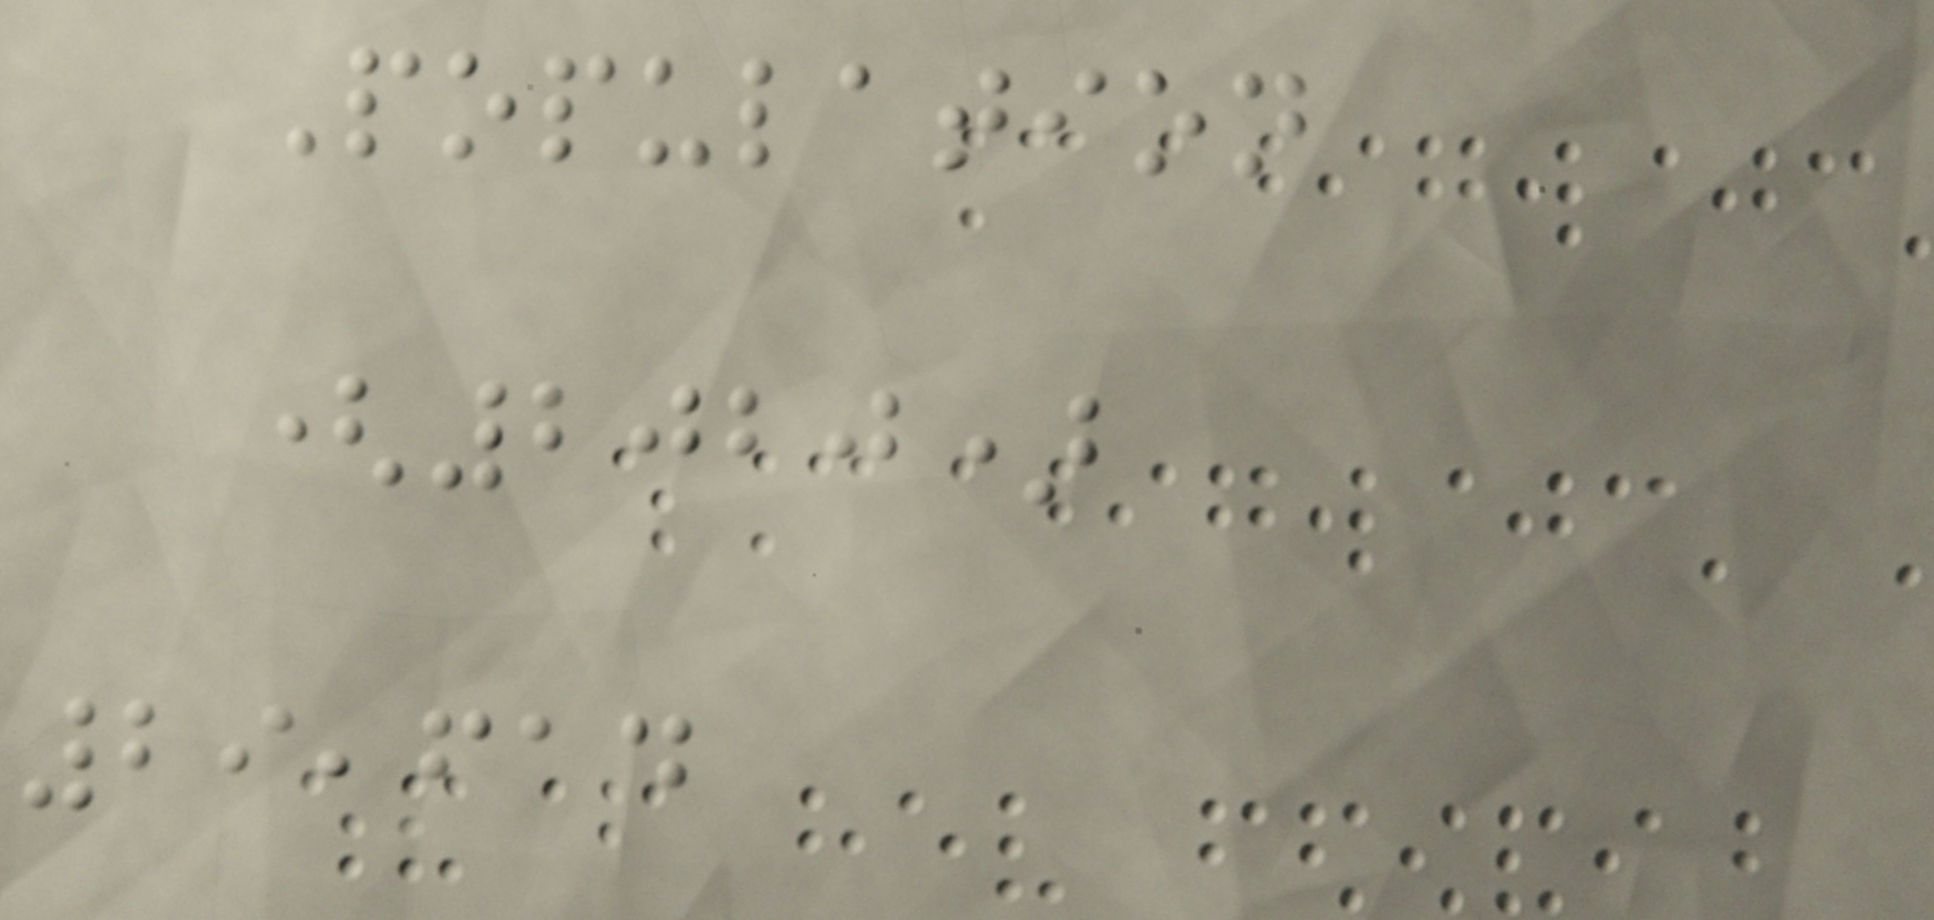Population
(2020)
29,614
